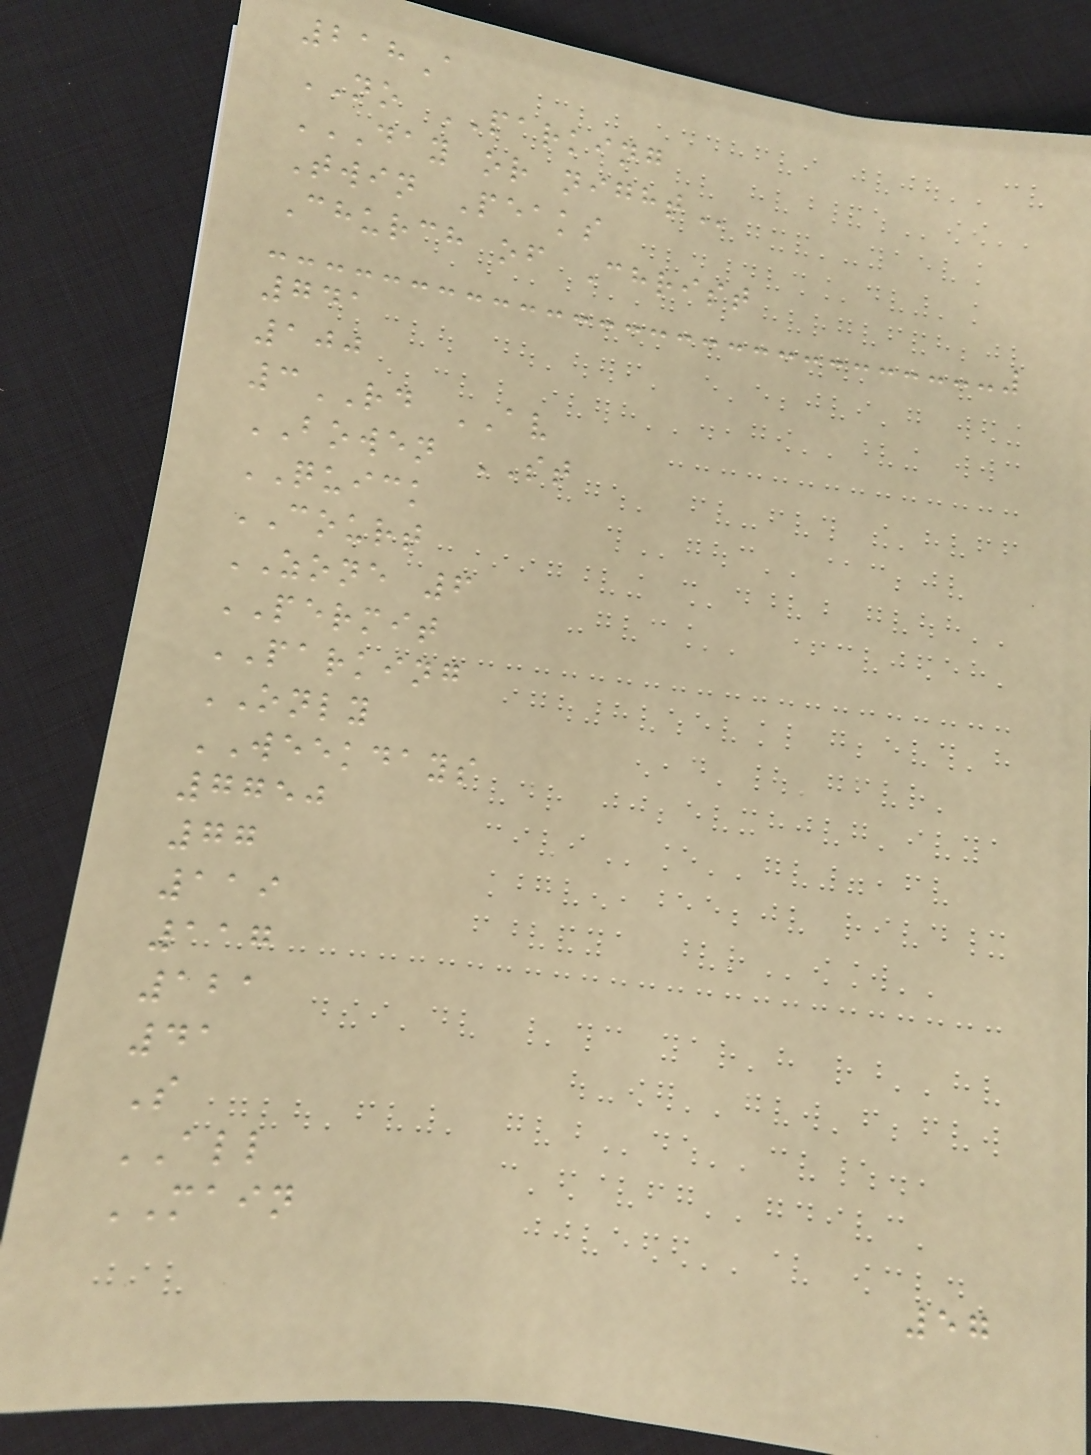218A
NO PARKING
DAY OR NIGHT
Twin Peaks
Church of Christ
741
100
3RD AV
BOWEN ST
QUICK
COURT
ZONE 6
PERMIT
PARKING
ONLY
WEEKDAYS
7750
77
119
117
121
41
S
ALL
MAIN
57
